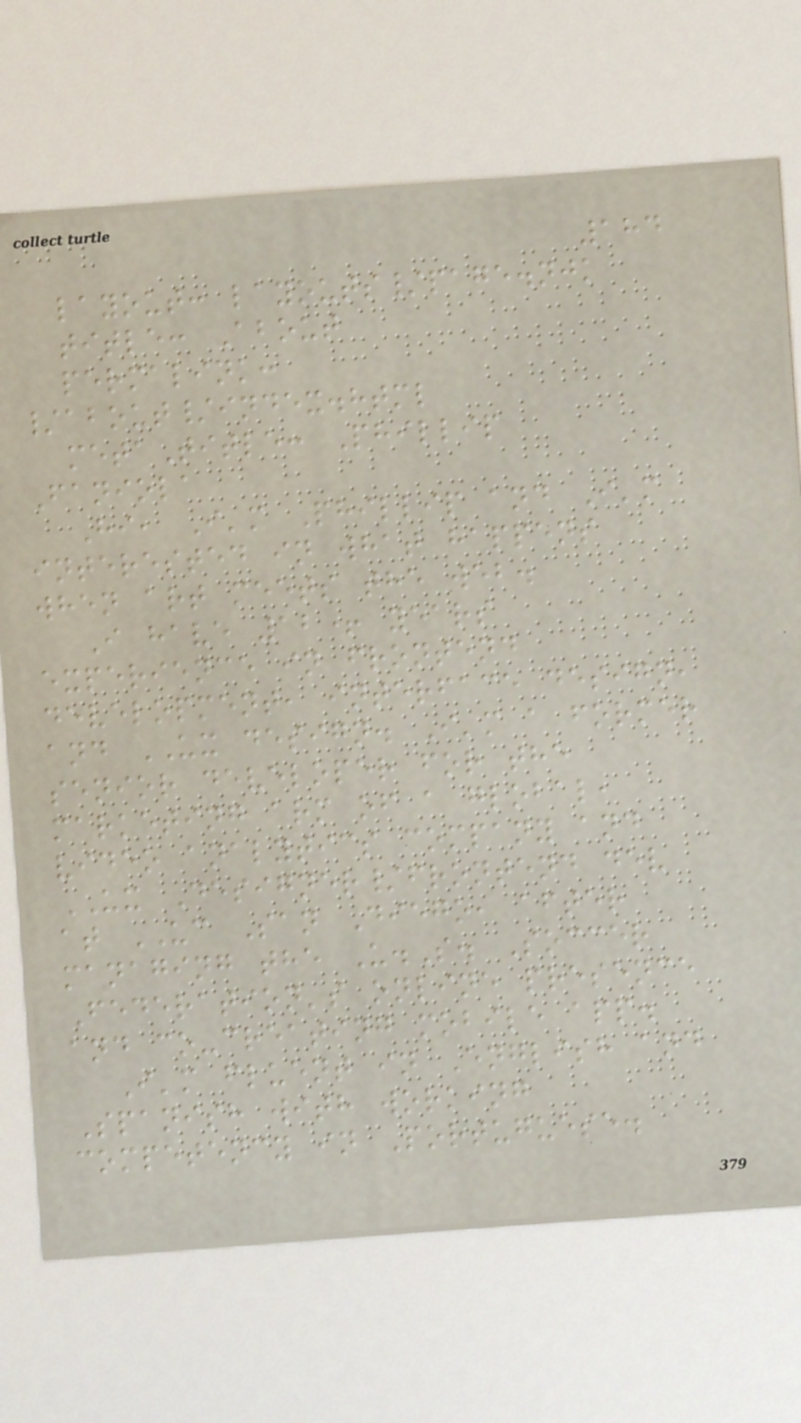184
layout: layouts/page.njk
title: About
permalink:
/about/index.html
metaTitle: Phillip
Faniola
Hi, I'm Phillip and I'm
interested in what happens
when art meets the web.
I have 12+ years
experience in frontend
development, interface design,
and UX design. I'm a former
senior developer for the
marketing arm of a global,
video analytics company and
UX Designer/frontend dev
at UC San Diego, after
managing the U.S. Soccer
Federation's online presence
and co-creating mobile app.
I'm fluent in English and
Spanish with working
competency in Portuguese.
